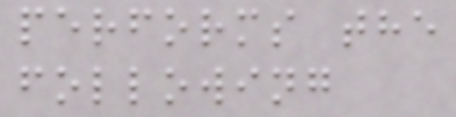performs the
following
